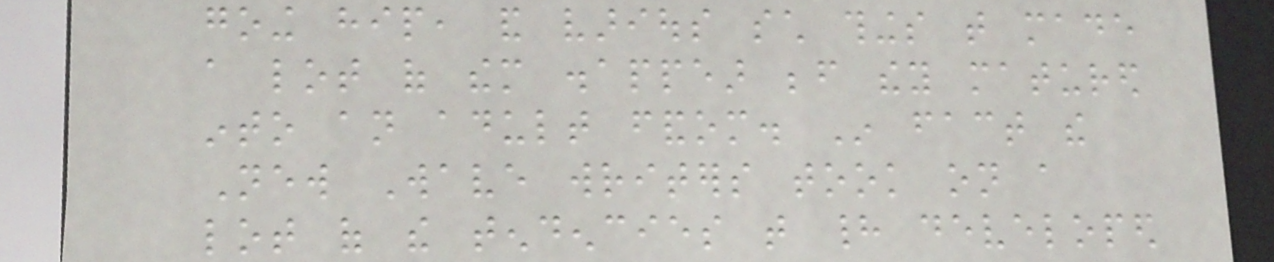going hip, and various such things that made
a lot of them disappear before they matured
into an adult fandom. In fact the
New Wave writers took on a
lot of the tendencies that had developed
